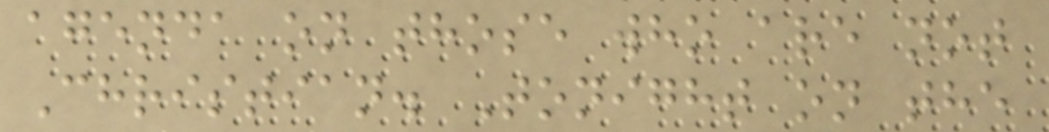agenda on those who are not
Christian. Tonight on the
